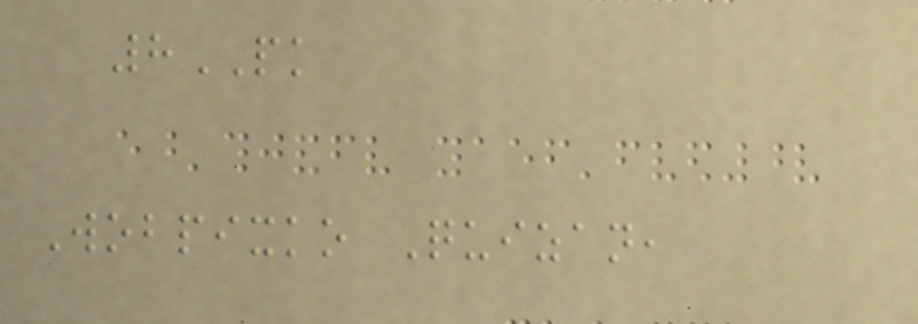8PK
Wobpixko Quizan,
